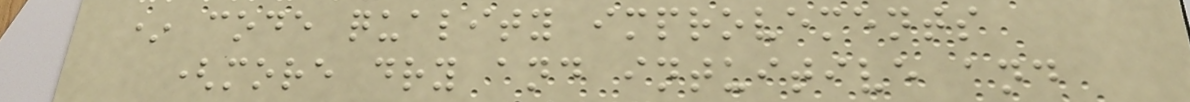* code quality improvements
(more dry and intuitive and
